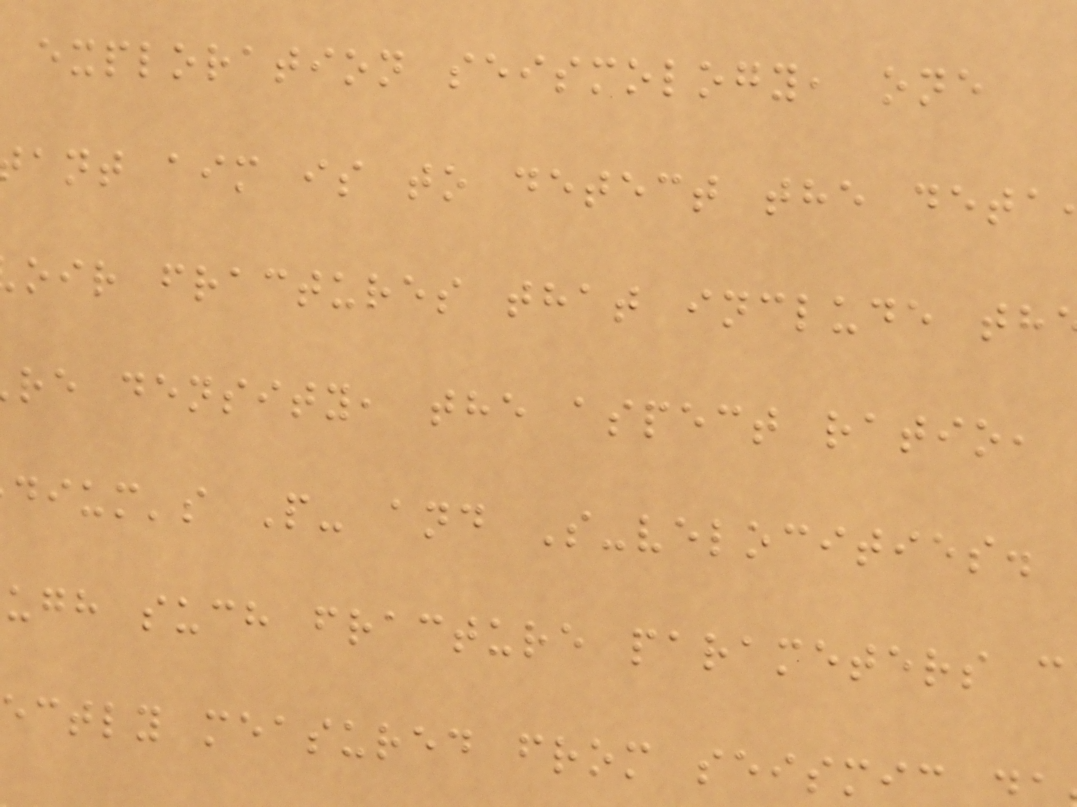exploration seismology, one
ant aim is to detect the deta
oir fractures that include th
re density, the aspect ratio,
dium's P- and S-velocities.
ugh such fracture parameters c
ectly measured from seismic
